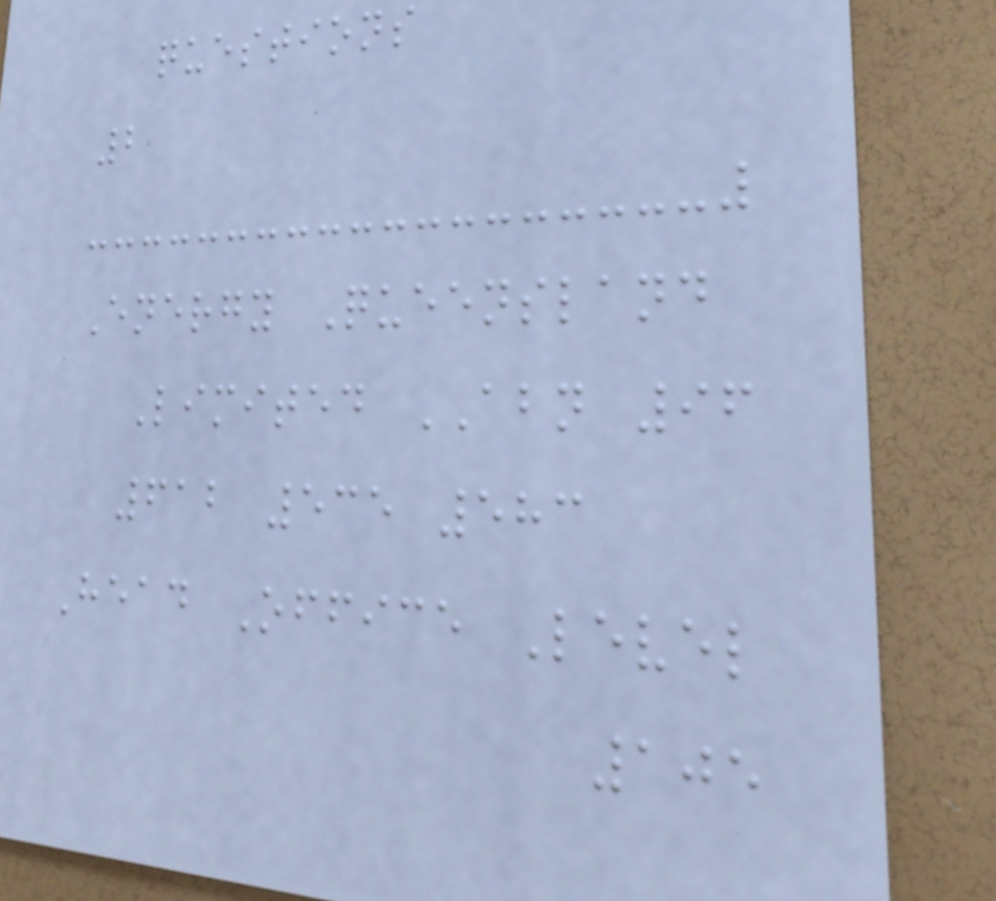questions
2
Energy Queensland
Limited ABN 96
612 535 583
Head Office Level
105
